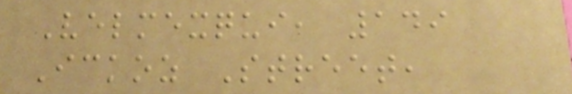Velmexqui, 149
Ickoz Street,
